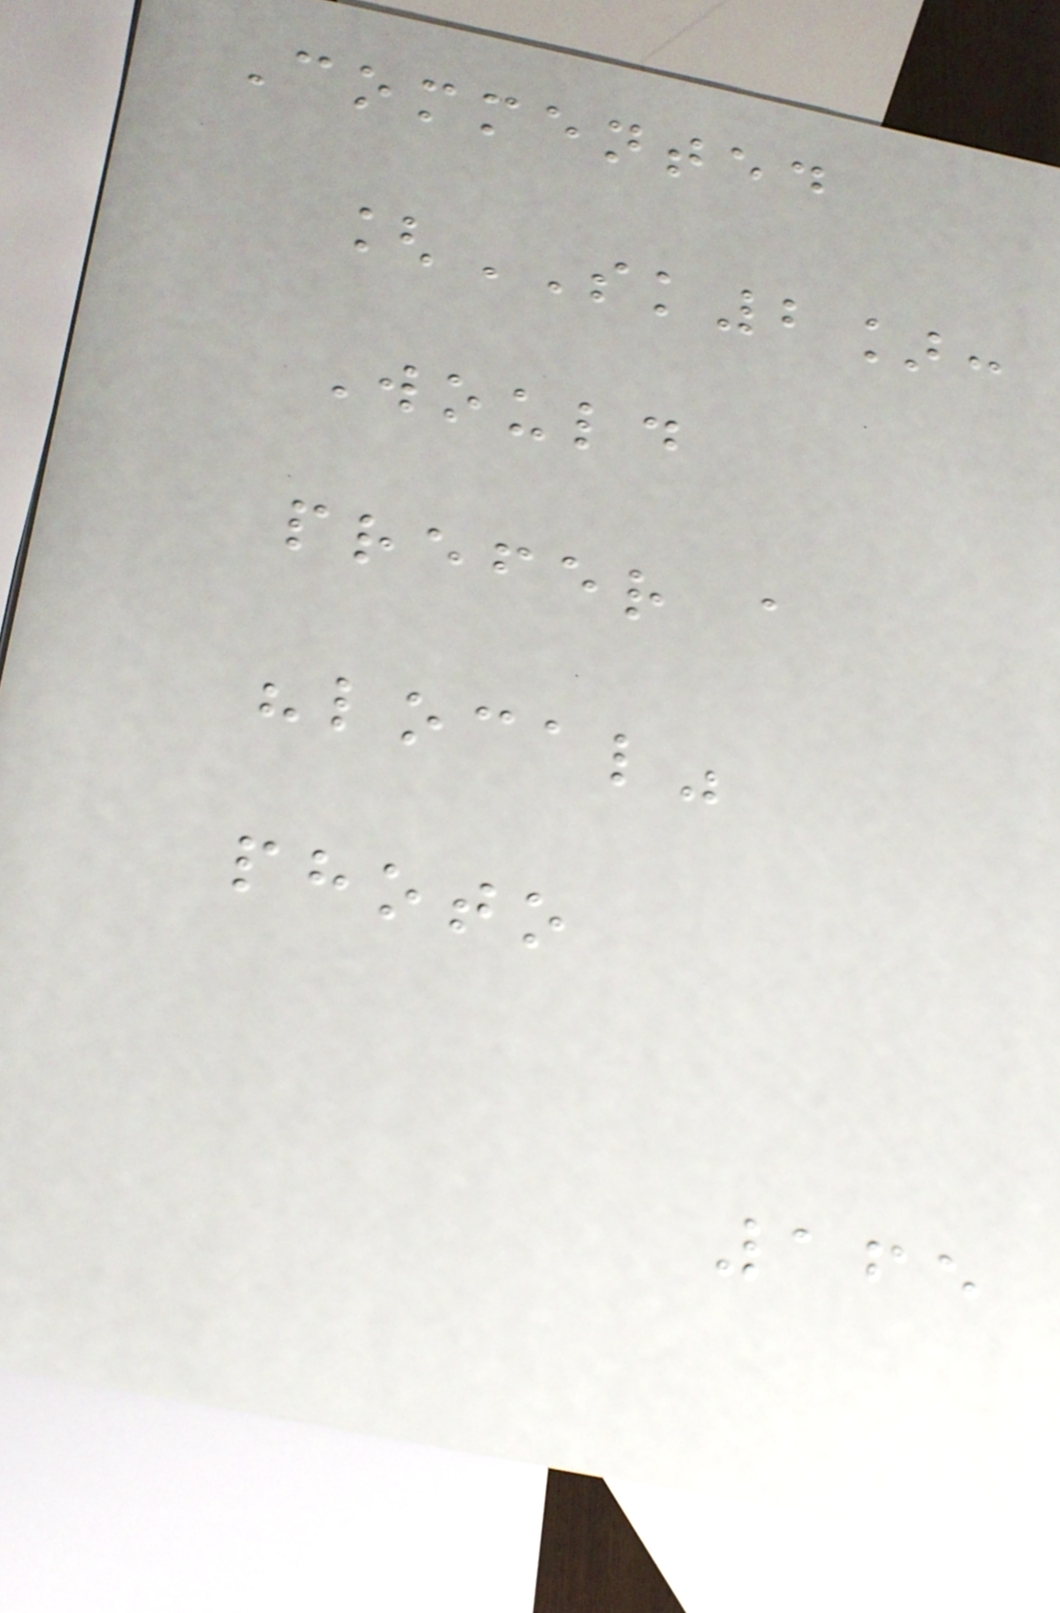Commented
[SK2]:
Would
prefer a
"local"
photo
165
